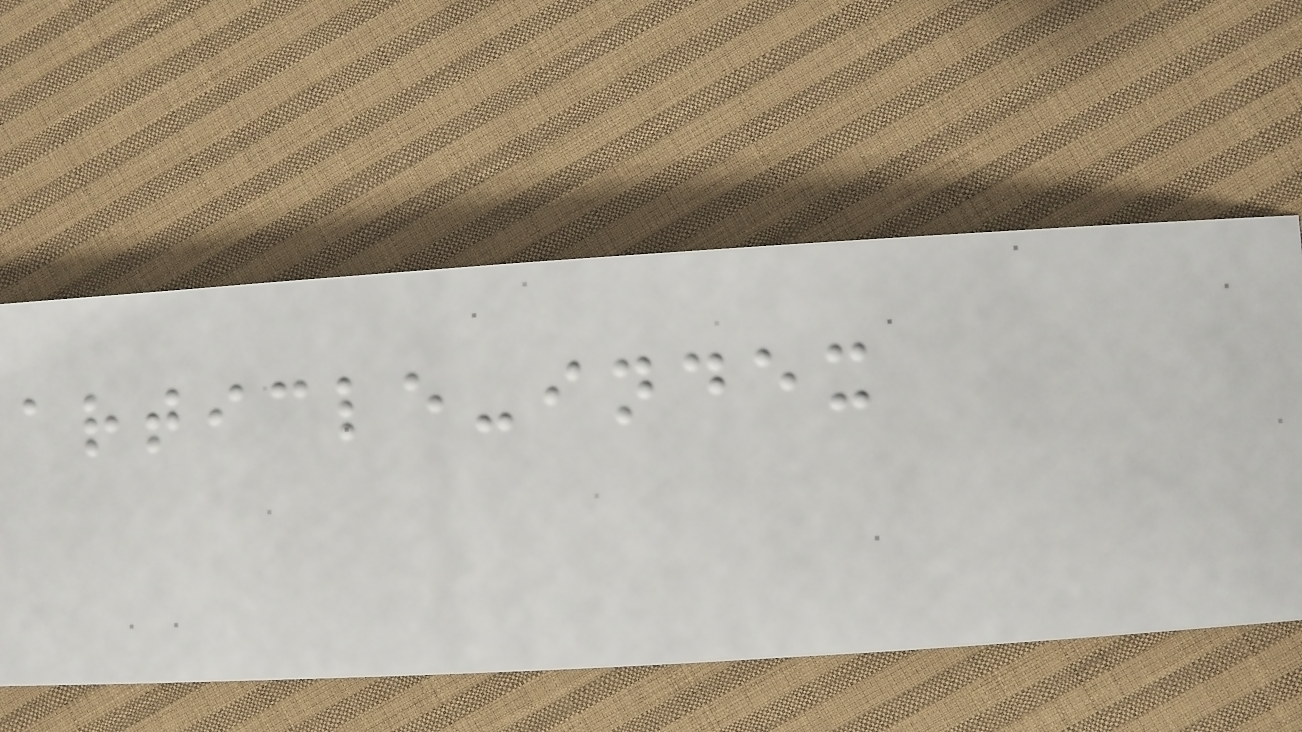article-index
